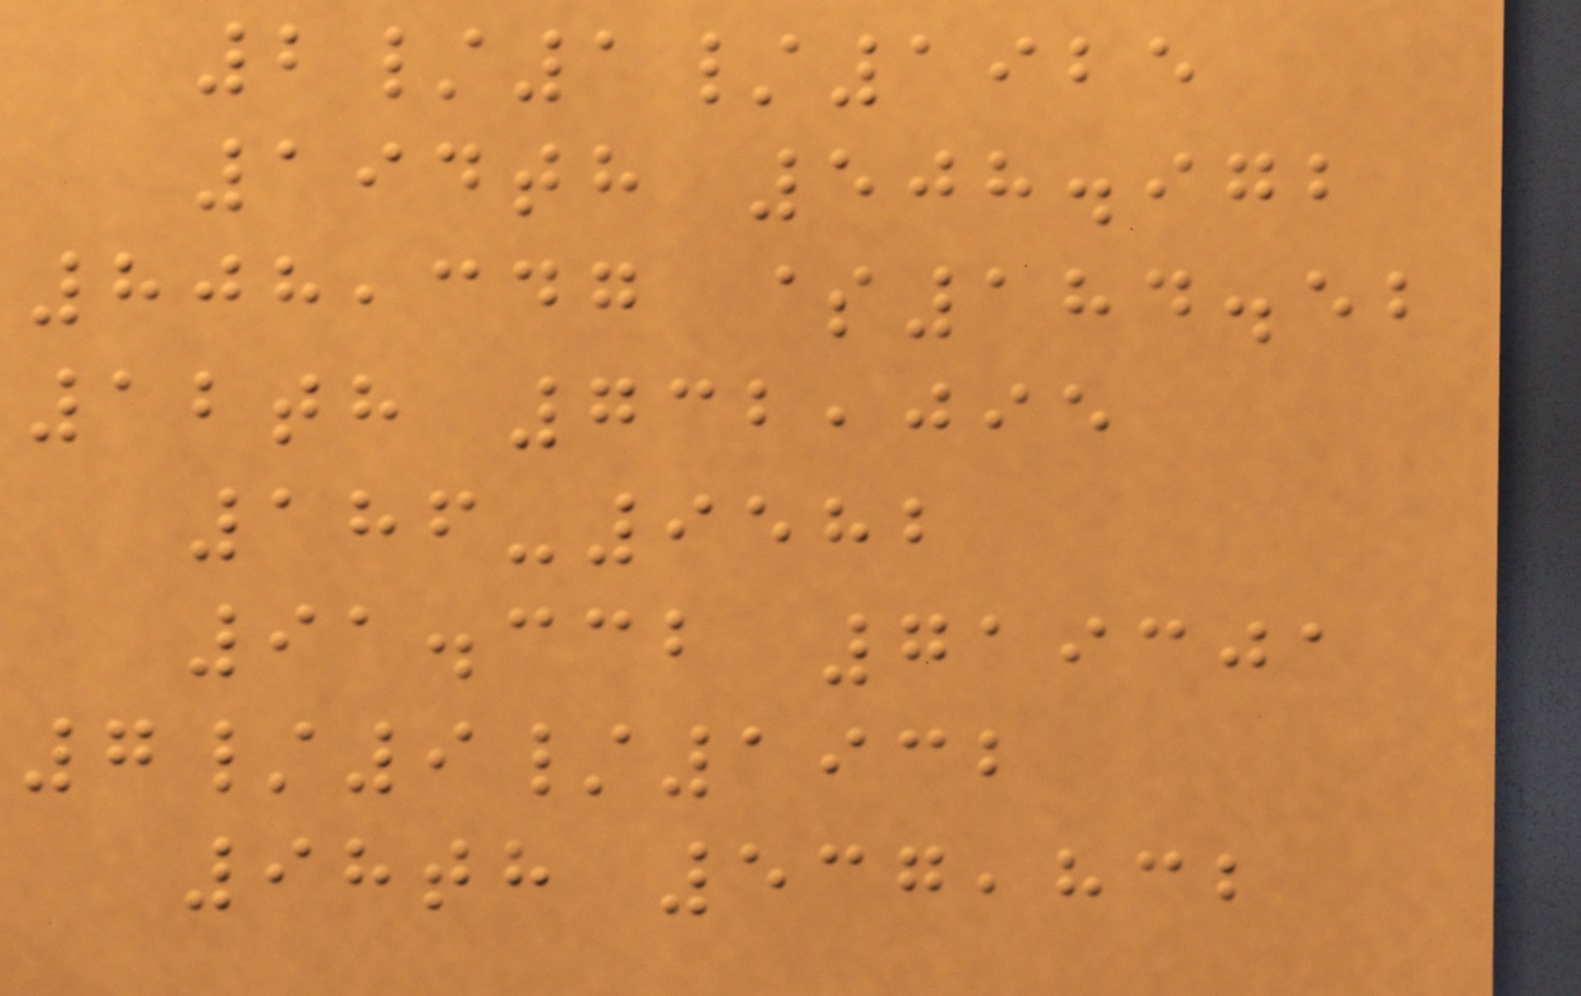2/1/1925
194th 508.972
808,347 $184.52
12th 732,095
186-9582
91.332 719301
7/9/1932
98th 537,832
